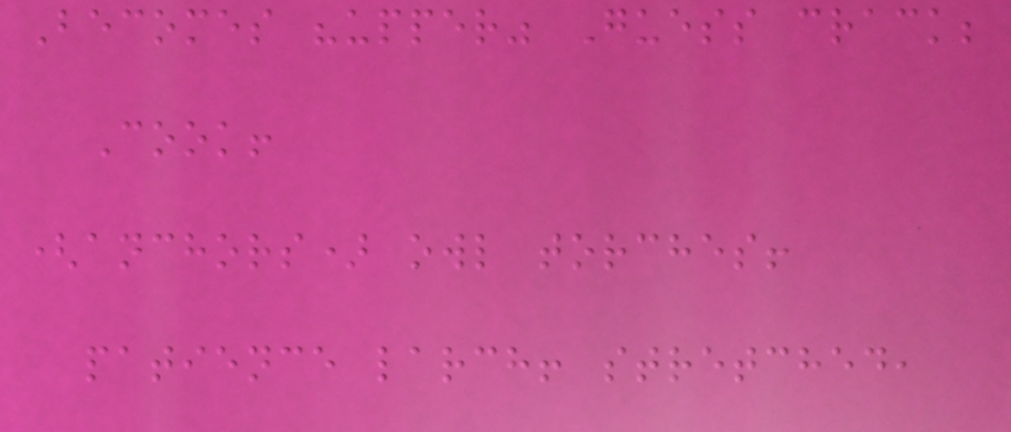Becomes "upper" Guess crack;
Cook!
(anchors) owl torches!
patience larch! stretched,
